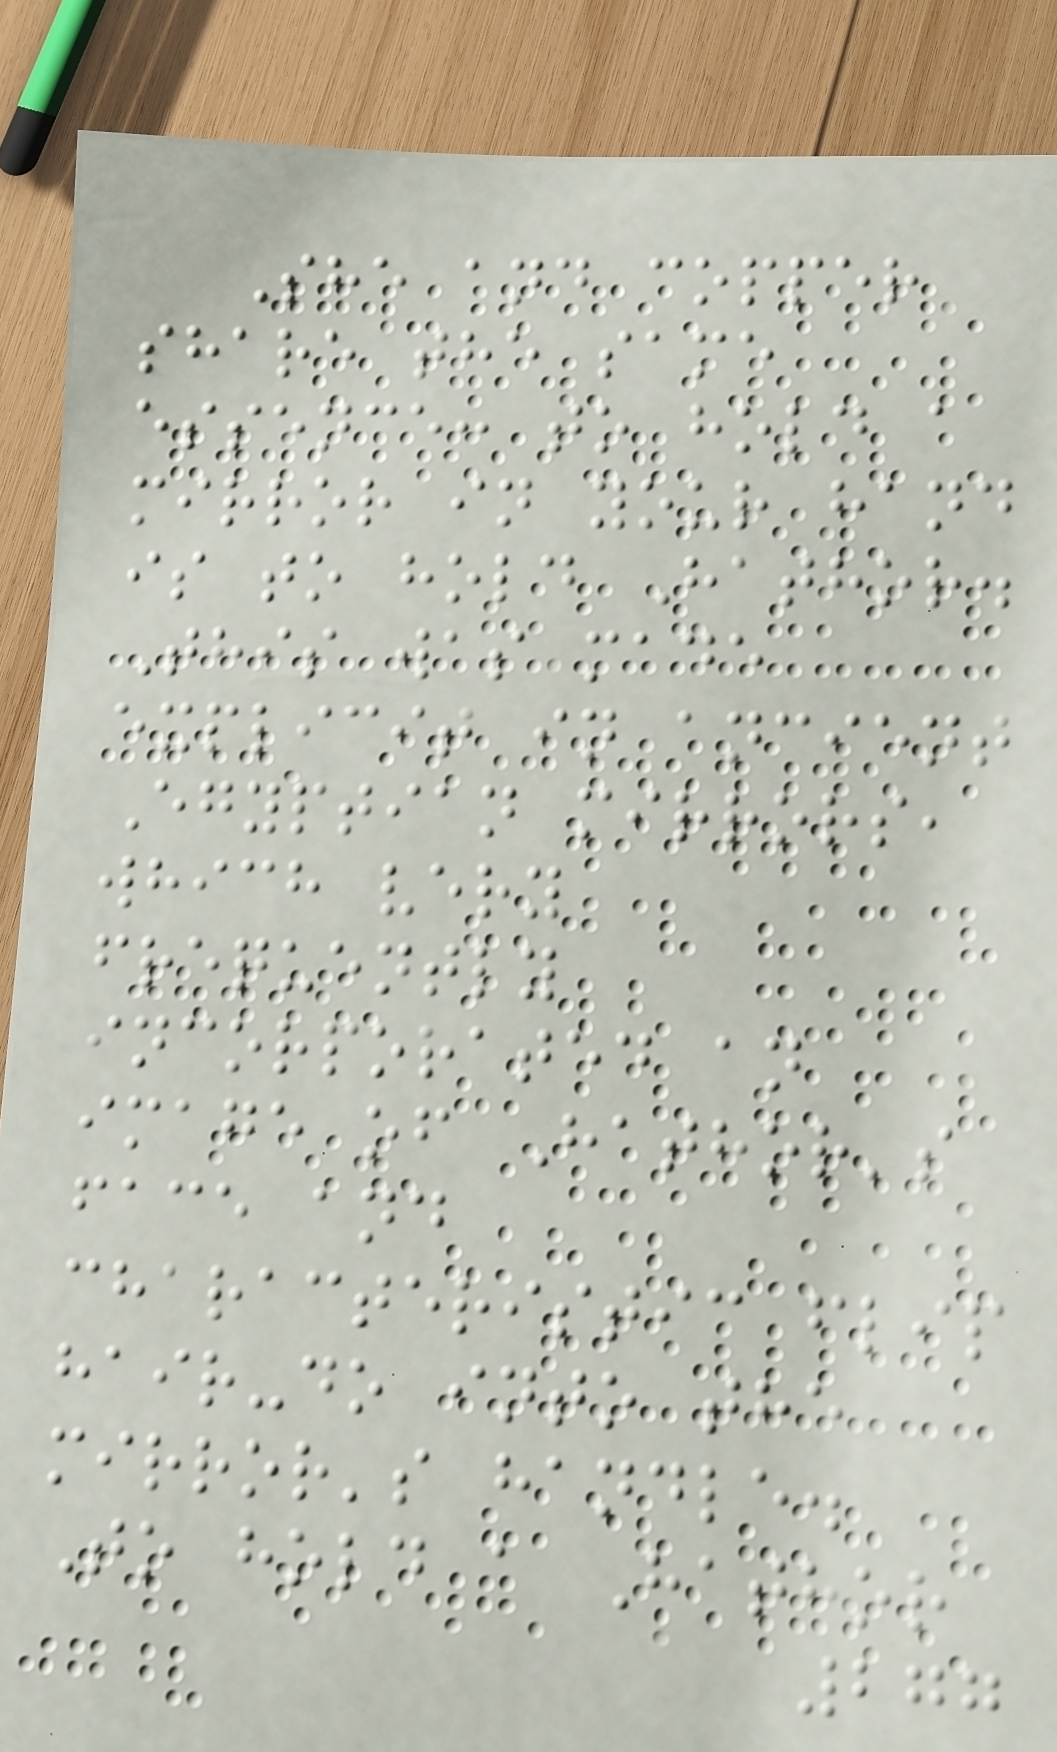She and copper
share the same
essence: to hold a
mirror in your hand
is to hold Hathor.
This was made
explicit in ancient
Egyptian mirrors,
which very
frequently
incorporated an
image of Hathor's
face and
characteristic flip
hair-do into the
mirror's handle.
To hold a Hathor
277
